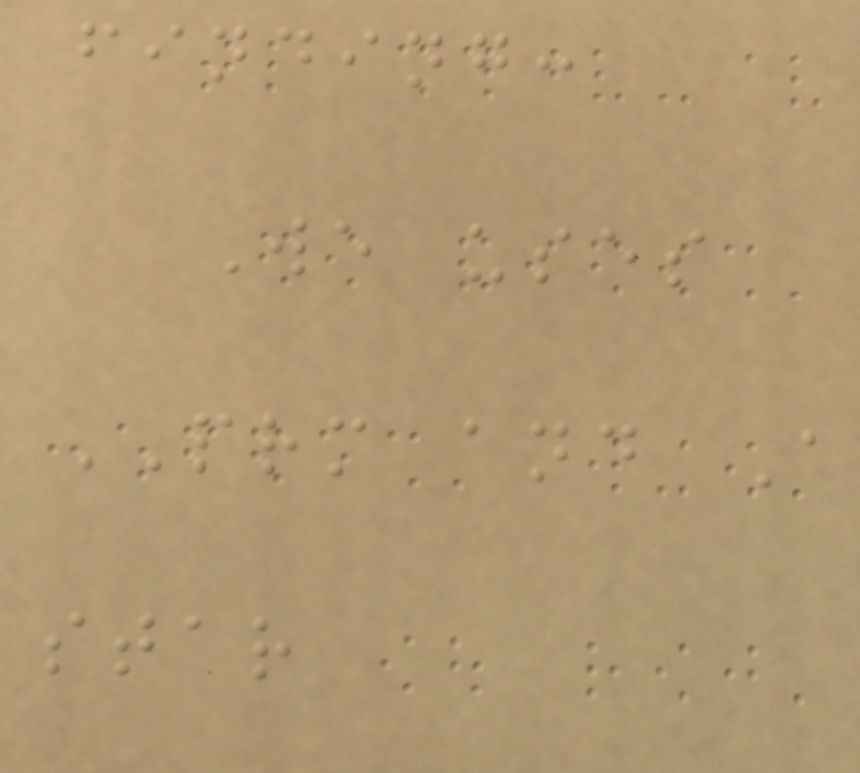finding:
We uses
PRM and A
star
